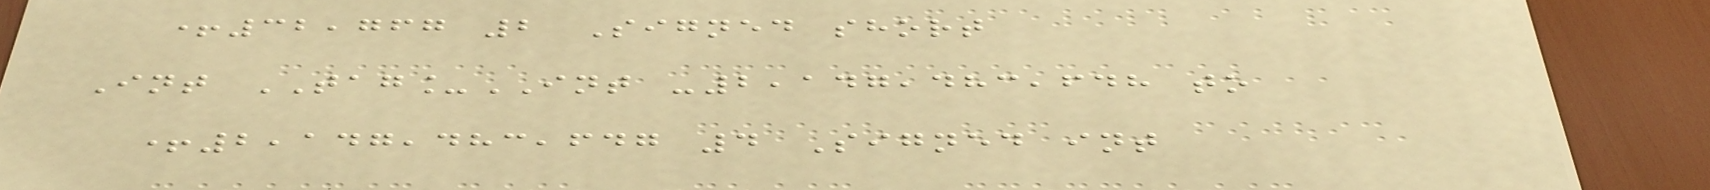+32,767 2 Signed short
Int TAG_INT -2,147,483,648 to
+2,147,483,647 4 Signed int
